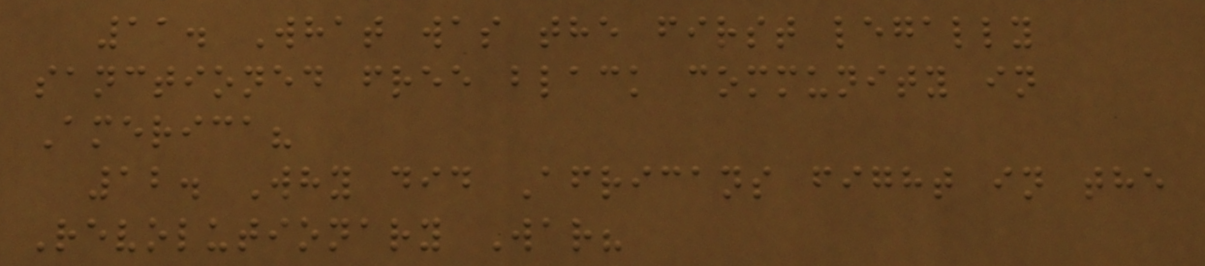11. What was the first legally
sanctioned free black community in
America?
12. Why did Africans fight in the
Revolutionary War?
